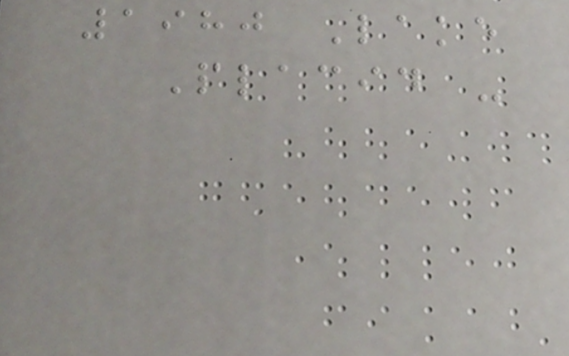1980 Lake
Placid -
